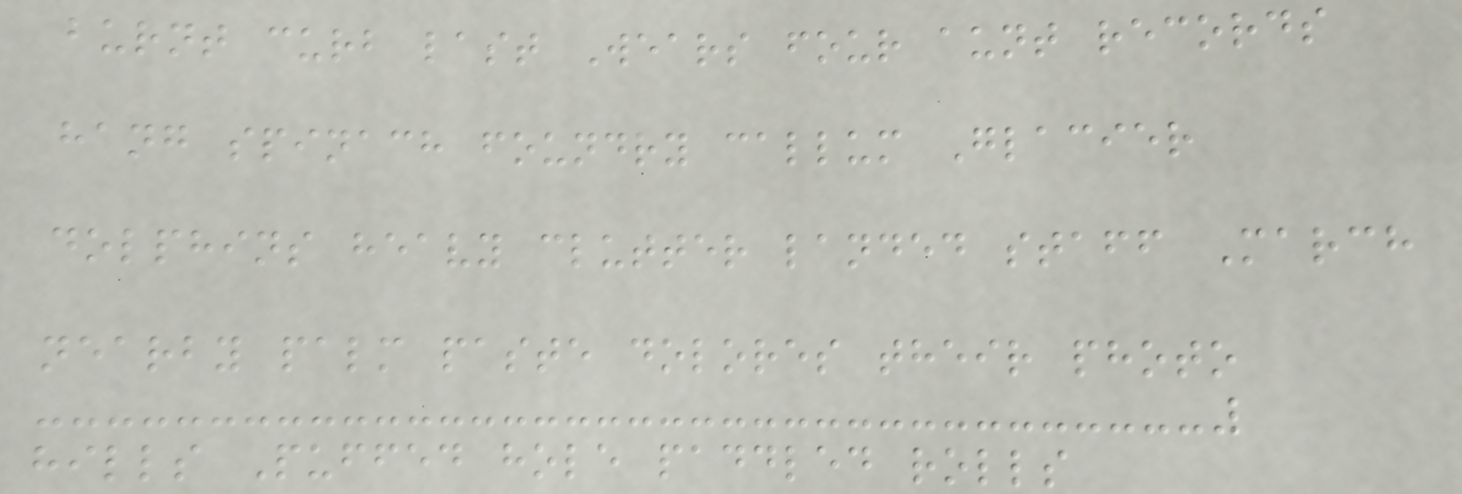burnt curb last Wears four aunt records
hang spinach foundry callum Glacier
dolphins heavy clutter landed staff March
nearby palm paste dolores their photo
hills Puffed hole paddled rolls
